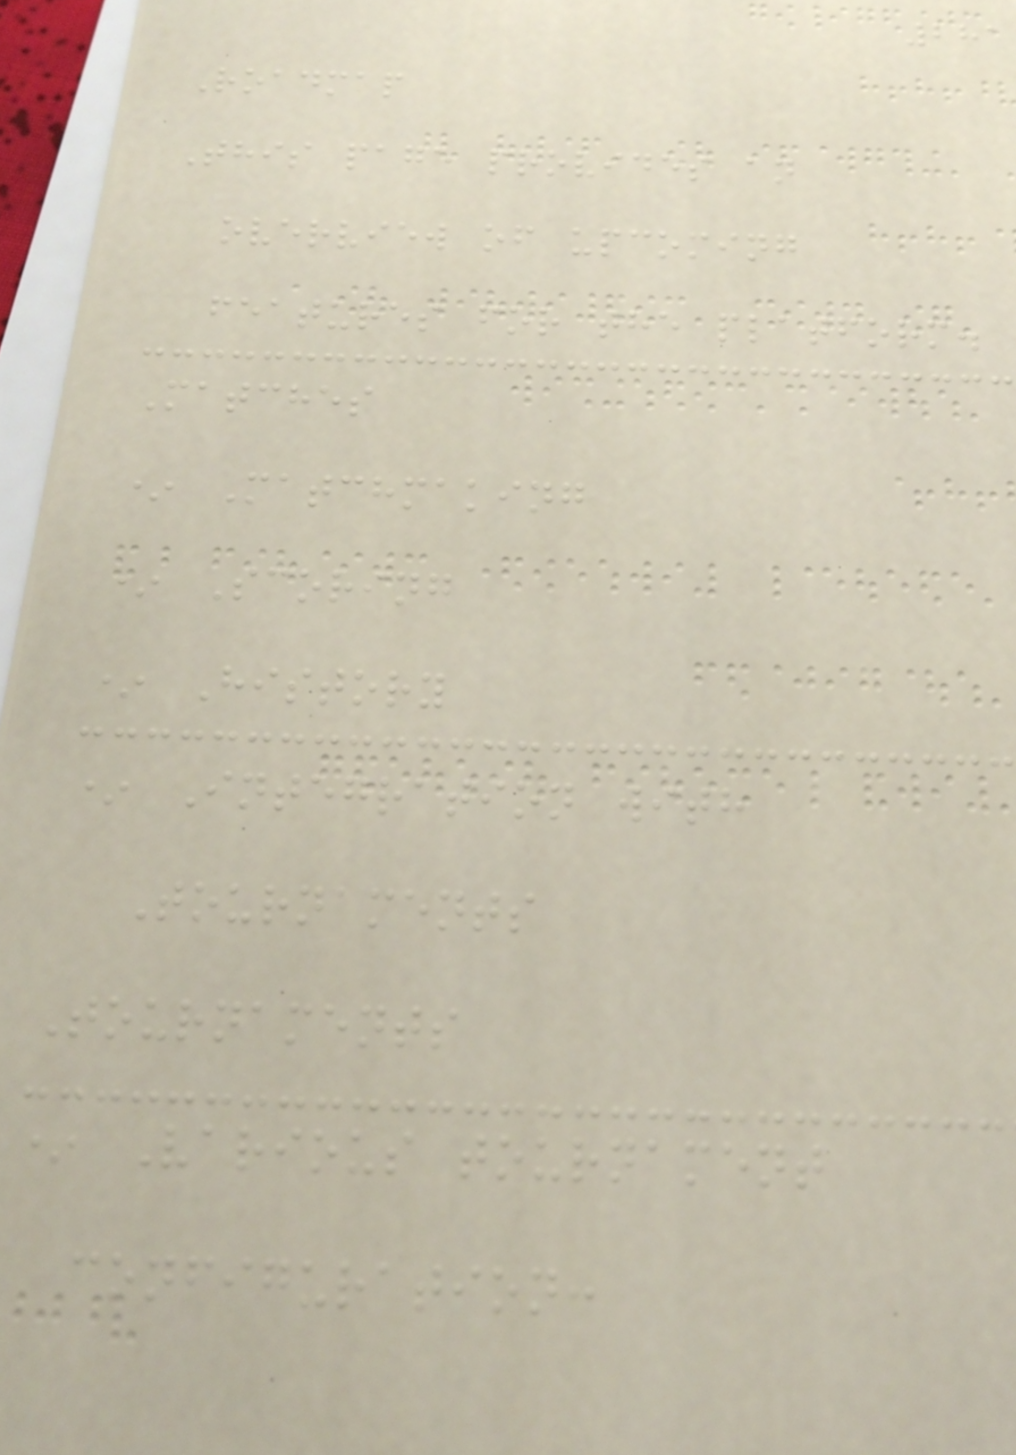281
Roadmap
This page provides an
overview of upcoming
features for the platform.
Matches
* Matchmaking
* Scoring
* History
* Integration with
Tournaments
Tournaments
* Various tournament
configuration:
